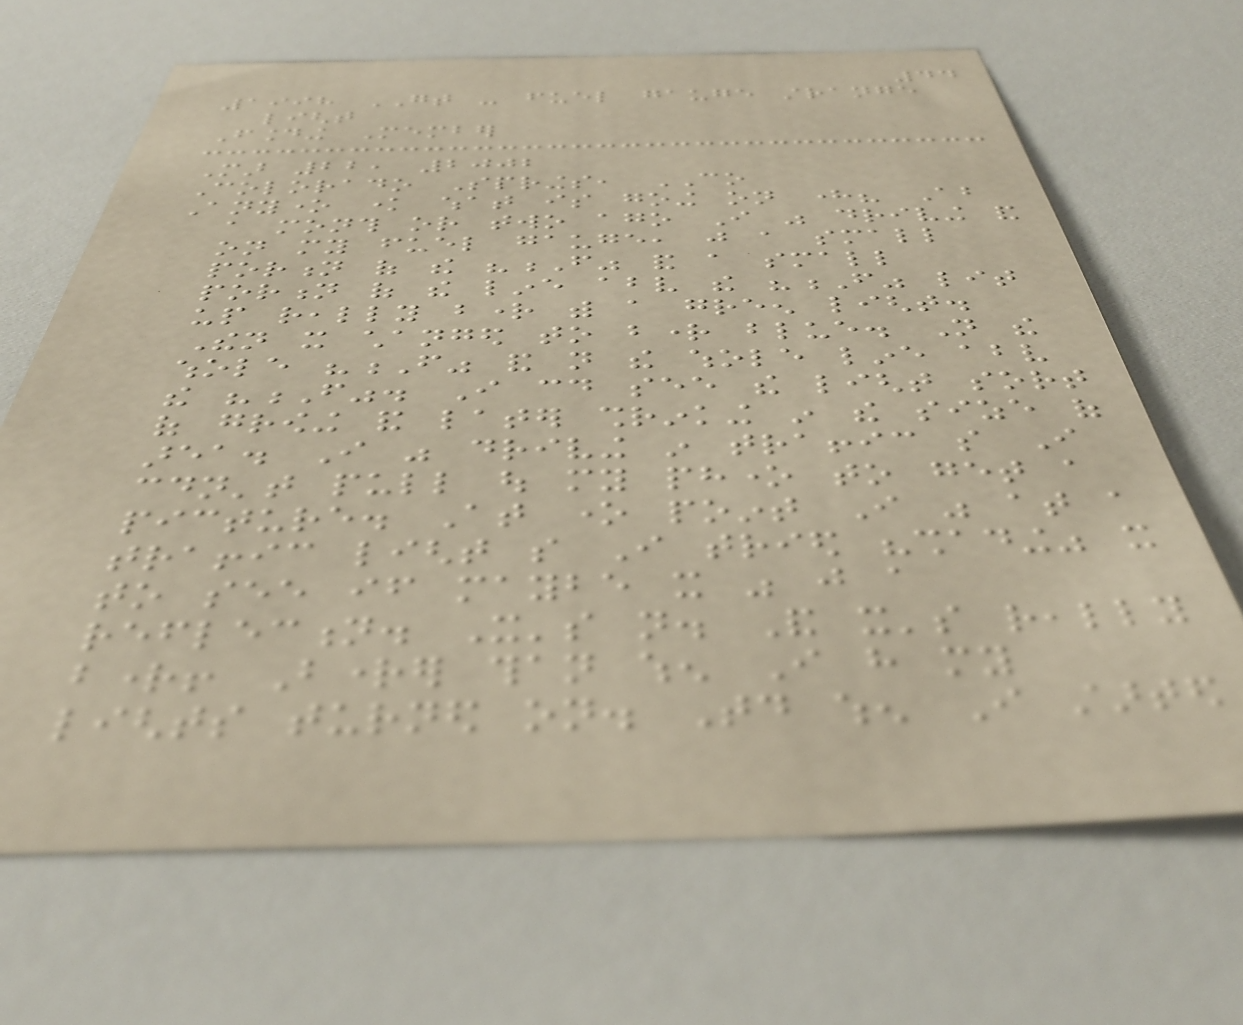44
1998 GT - fuel gauge strange
light
Founding Member
Mar 22, 2002
Colorado Springs, CO
Anyone know what is going on here? About
a month or two ago I was driving and
on my fuel gauge, just a small
portion of the "F" and a small
portion of the line above the "F" lit
up really bright with a green light.
Then it changed to bright blue. Not the
whole "F" and not the whole line above
the "F". I could see the light sort
of growing and later shrinking in the size of
area. I was driving in traffic so I
couldn't pull out my phone to get a
picture. At one point I was at a
traffic light so I tried "shading" it
to see if maybe it was just a
reflection. It's not. And it's really
bright! Brighter than when I have my
lights turned on. Today when I started
